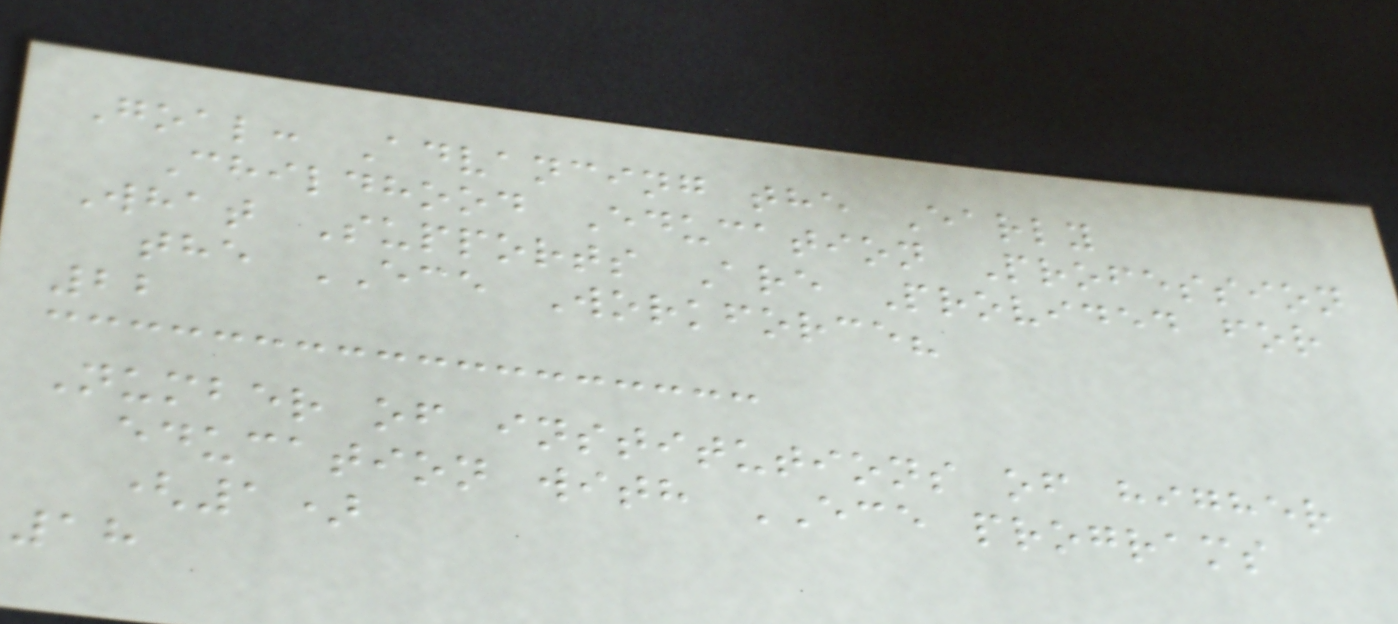Goal: Advancing the Early
Childhood Education Profession
What Supports Are Provided for
the ECE Workforce?
22
Number of institutions of higher
education with ECE programs
(1)
18
